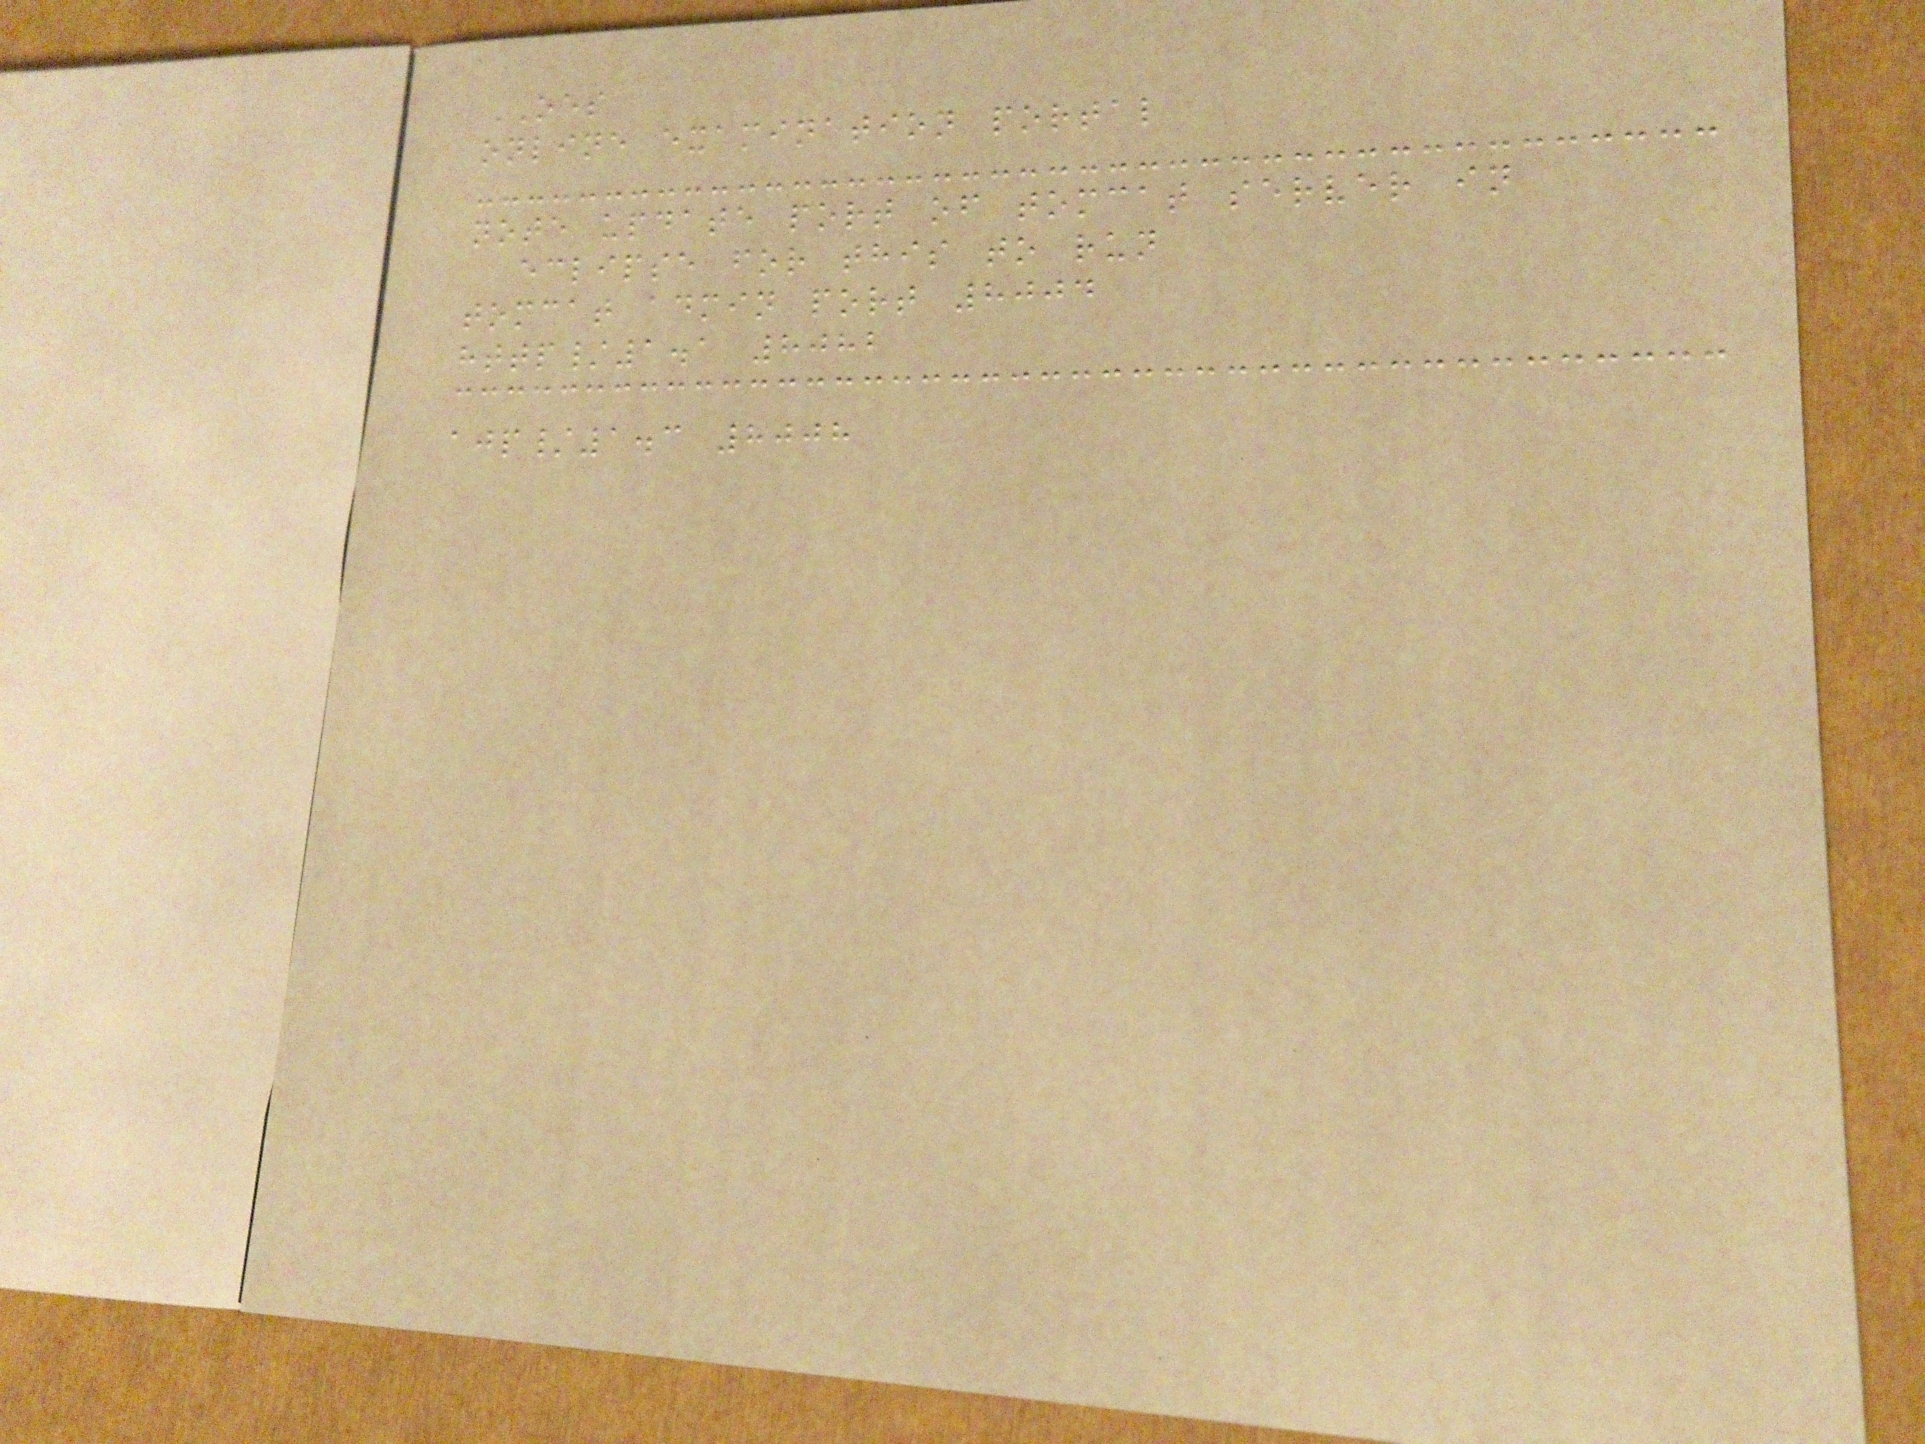OES
online examination portal
note update port of tomcat server in
eclipse for this to run
tomcat admin port 8004
http/1.1 8082
ajp/1.3 8008
